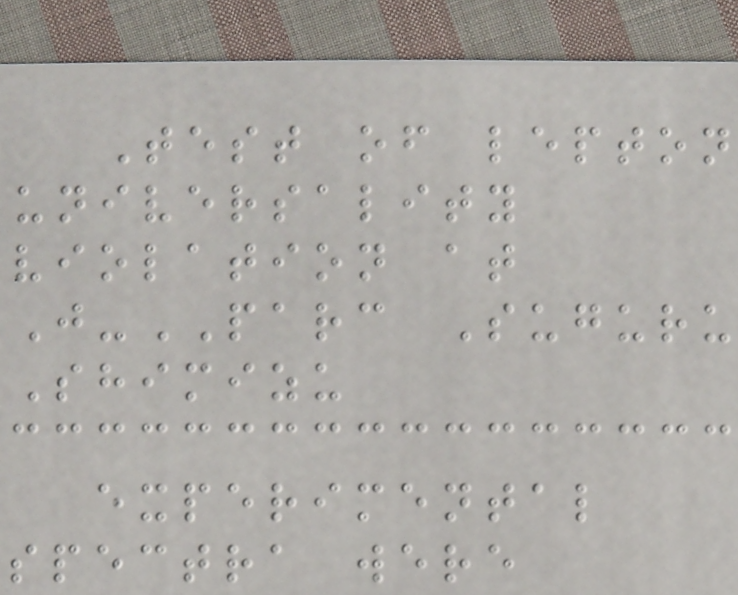Test of lepton
universality
violation at
J-PARC Suguru
Shimizu
experimental
spectra were
